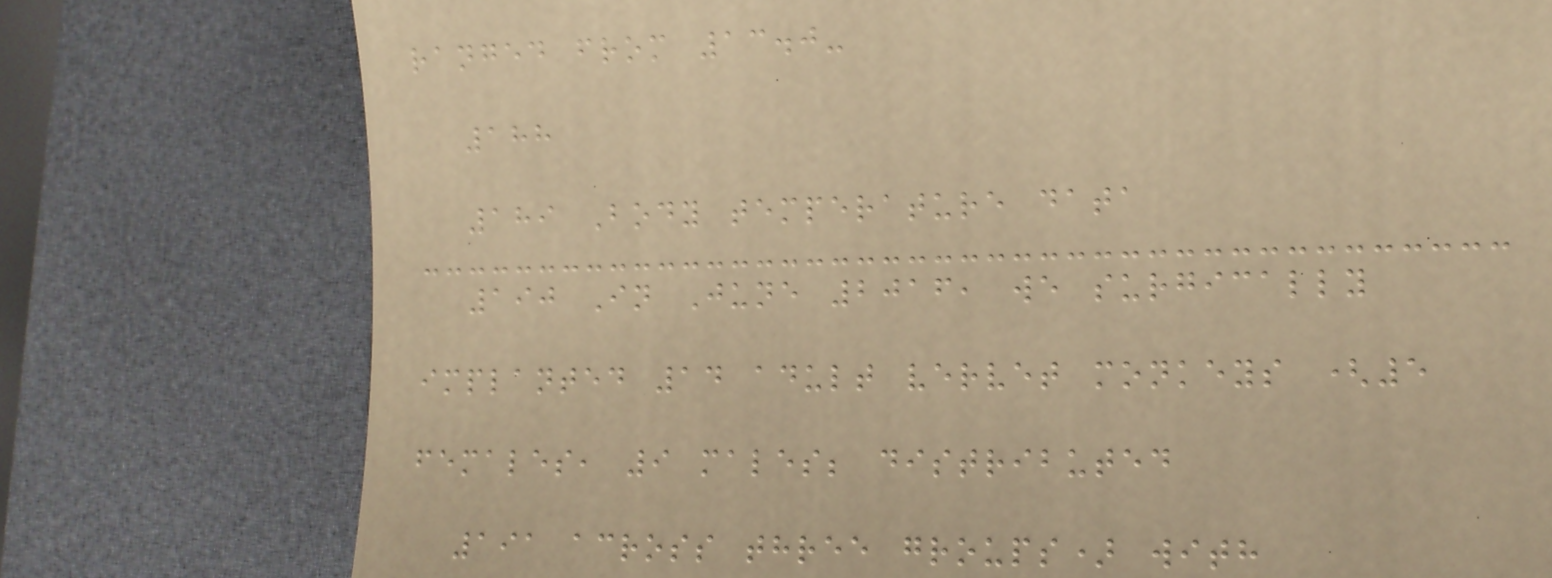ranged from 13.0-
188
189 Body temperature data
190 In June 2016, we surgically
implanted 14 adult vervet monkeys (5
females, 9 males; distributed
191 across three groups) with
